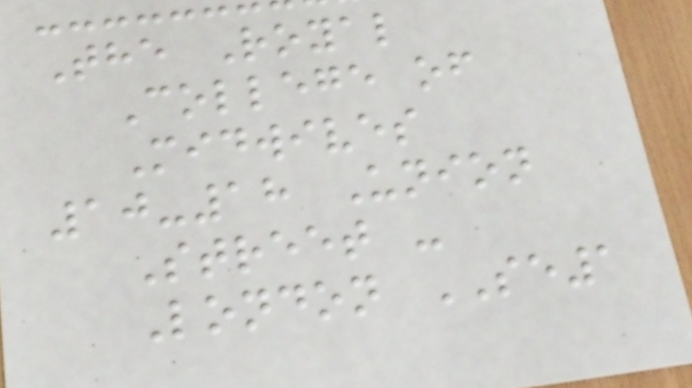The Royal
College of
Midwives
10-18 Union
Street -
London SE1
